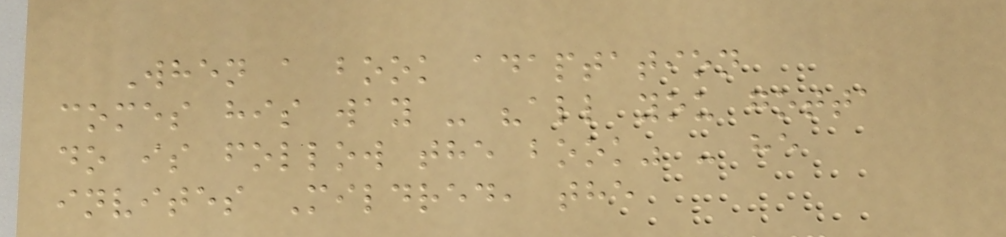When a book adaptation
comes his way - "all you gotta
do is follow the book" - he
invites Mildred, the
